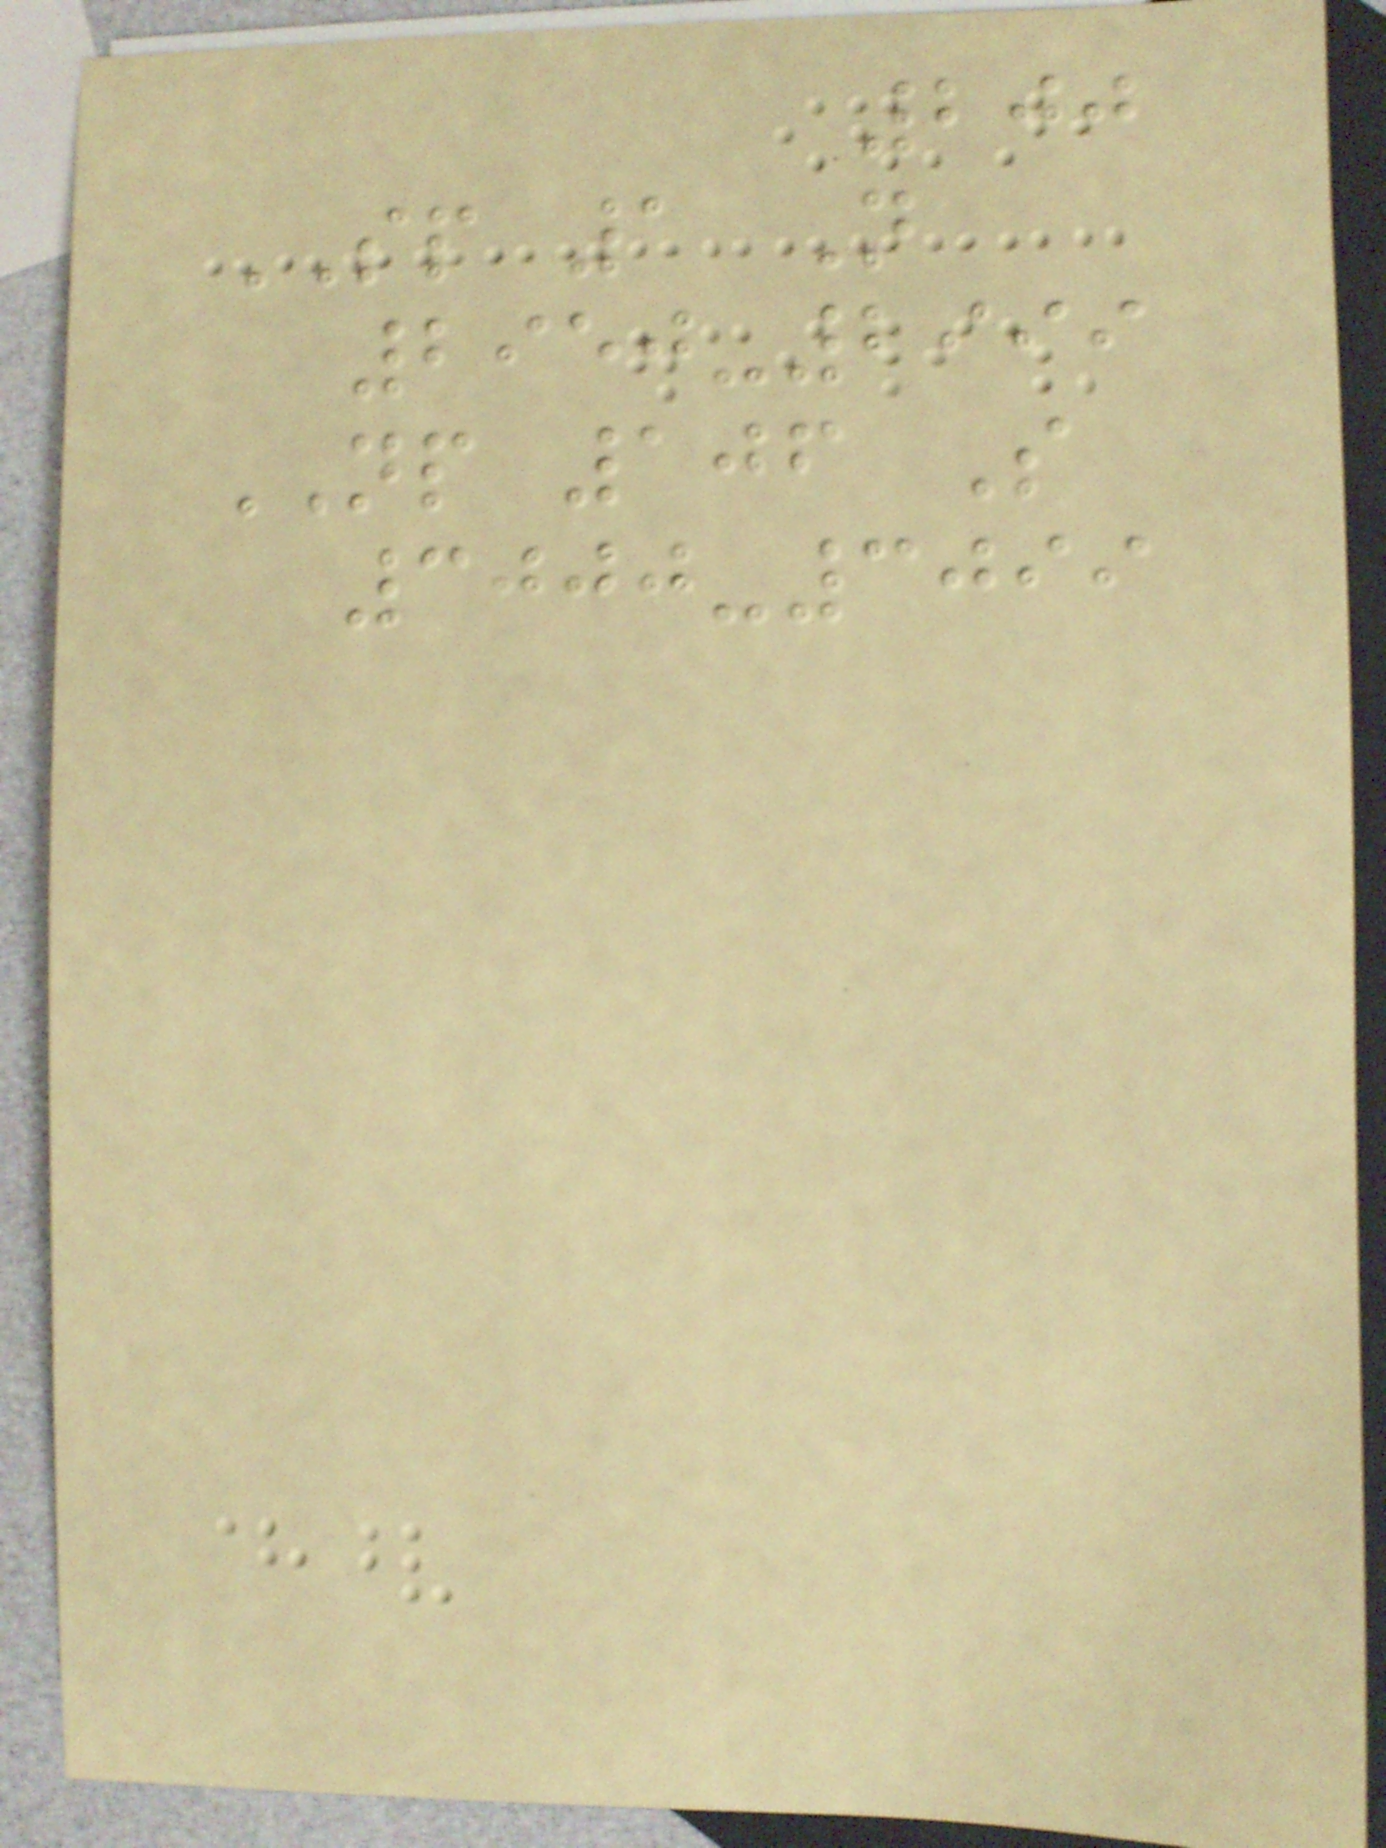200
SP 1 N
2950-2999
NP 106 S
3000-3099
